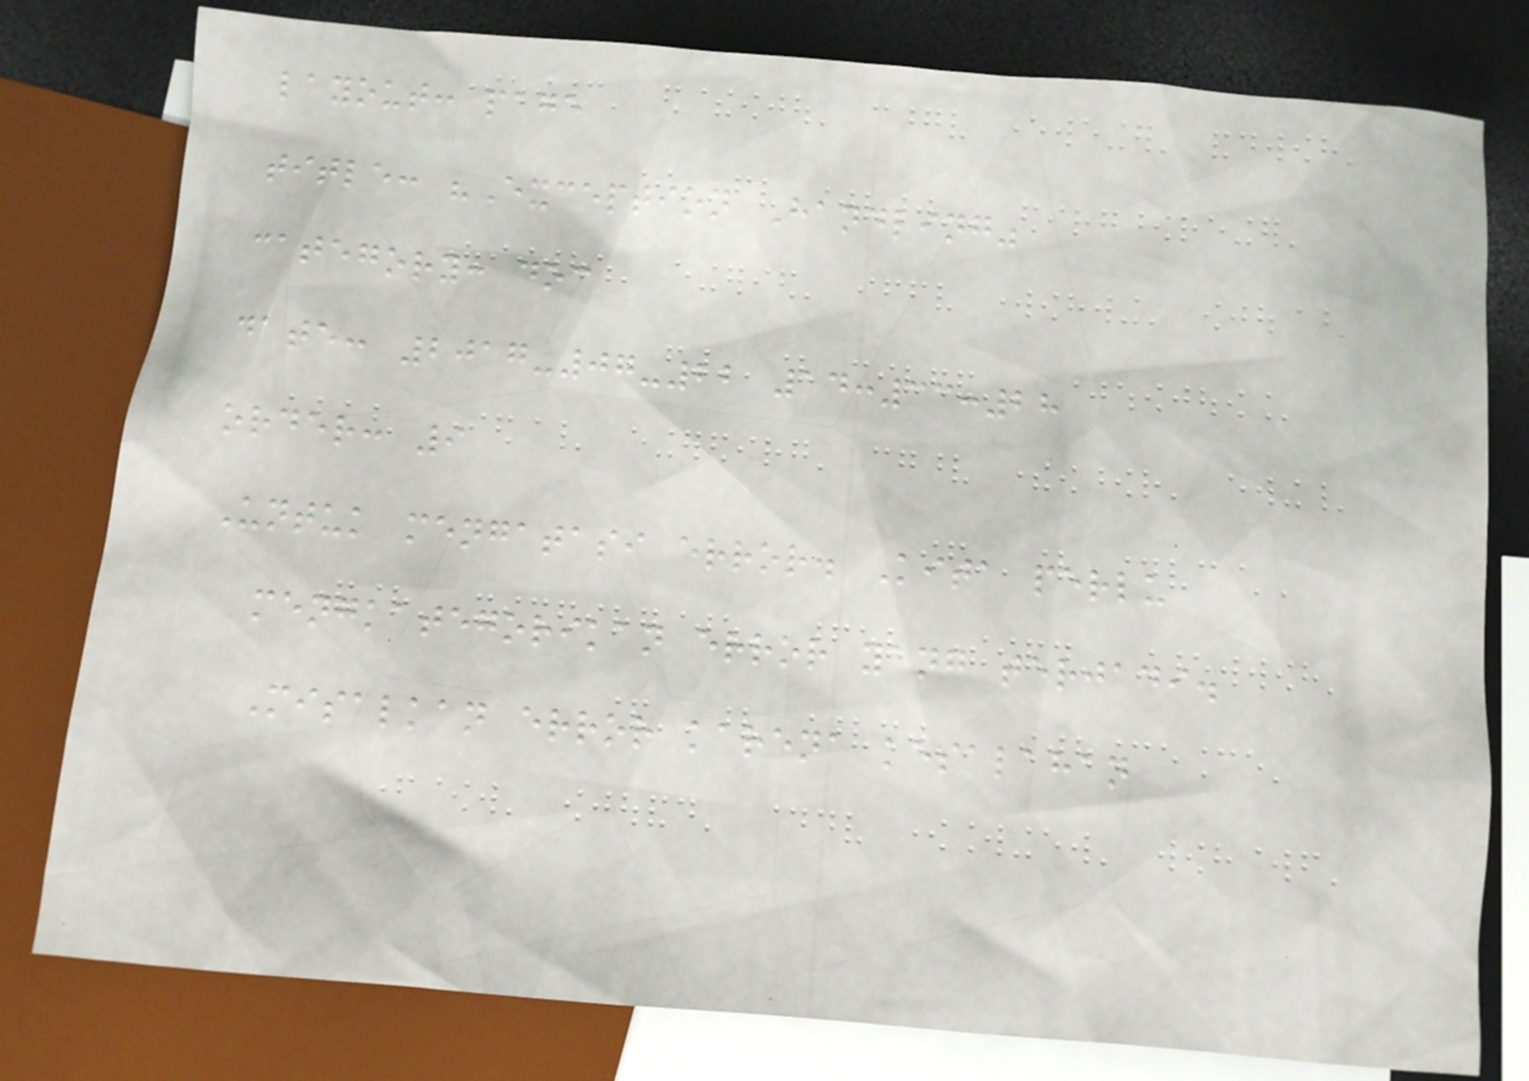layout: page
title: "Exception Handling"
category: doc
date: 2017-07-22 14:33:28
order: 9
Untuk mengatasi error. Kita perlu
mengkategorikan error yang terjadi.
Misalkan error karena kesalahan
